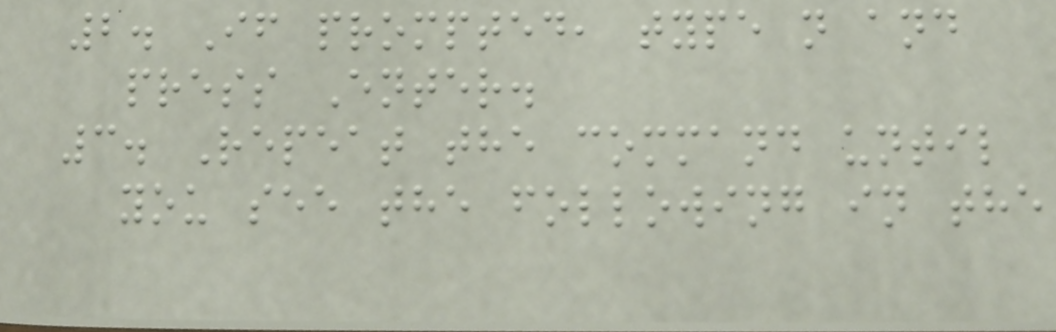2. If prompted, type n and
press Enter.
3. Repeat the command until
you see the following in the
